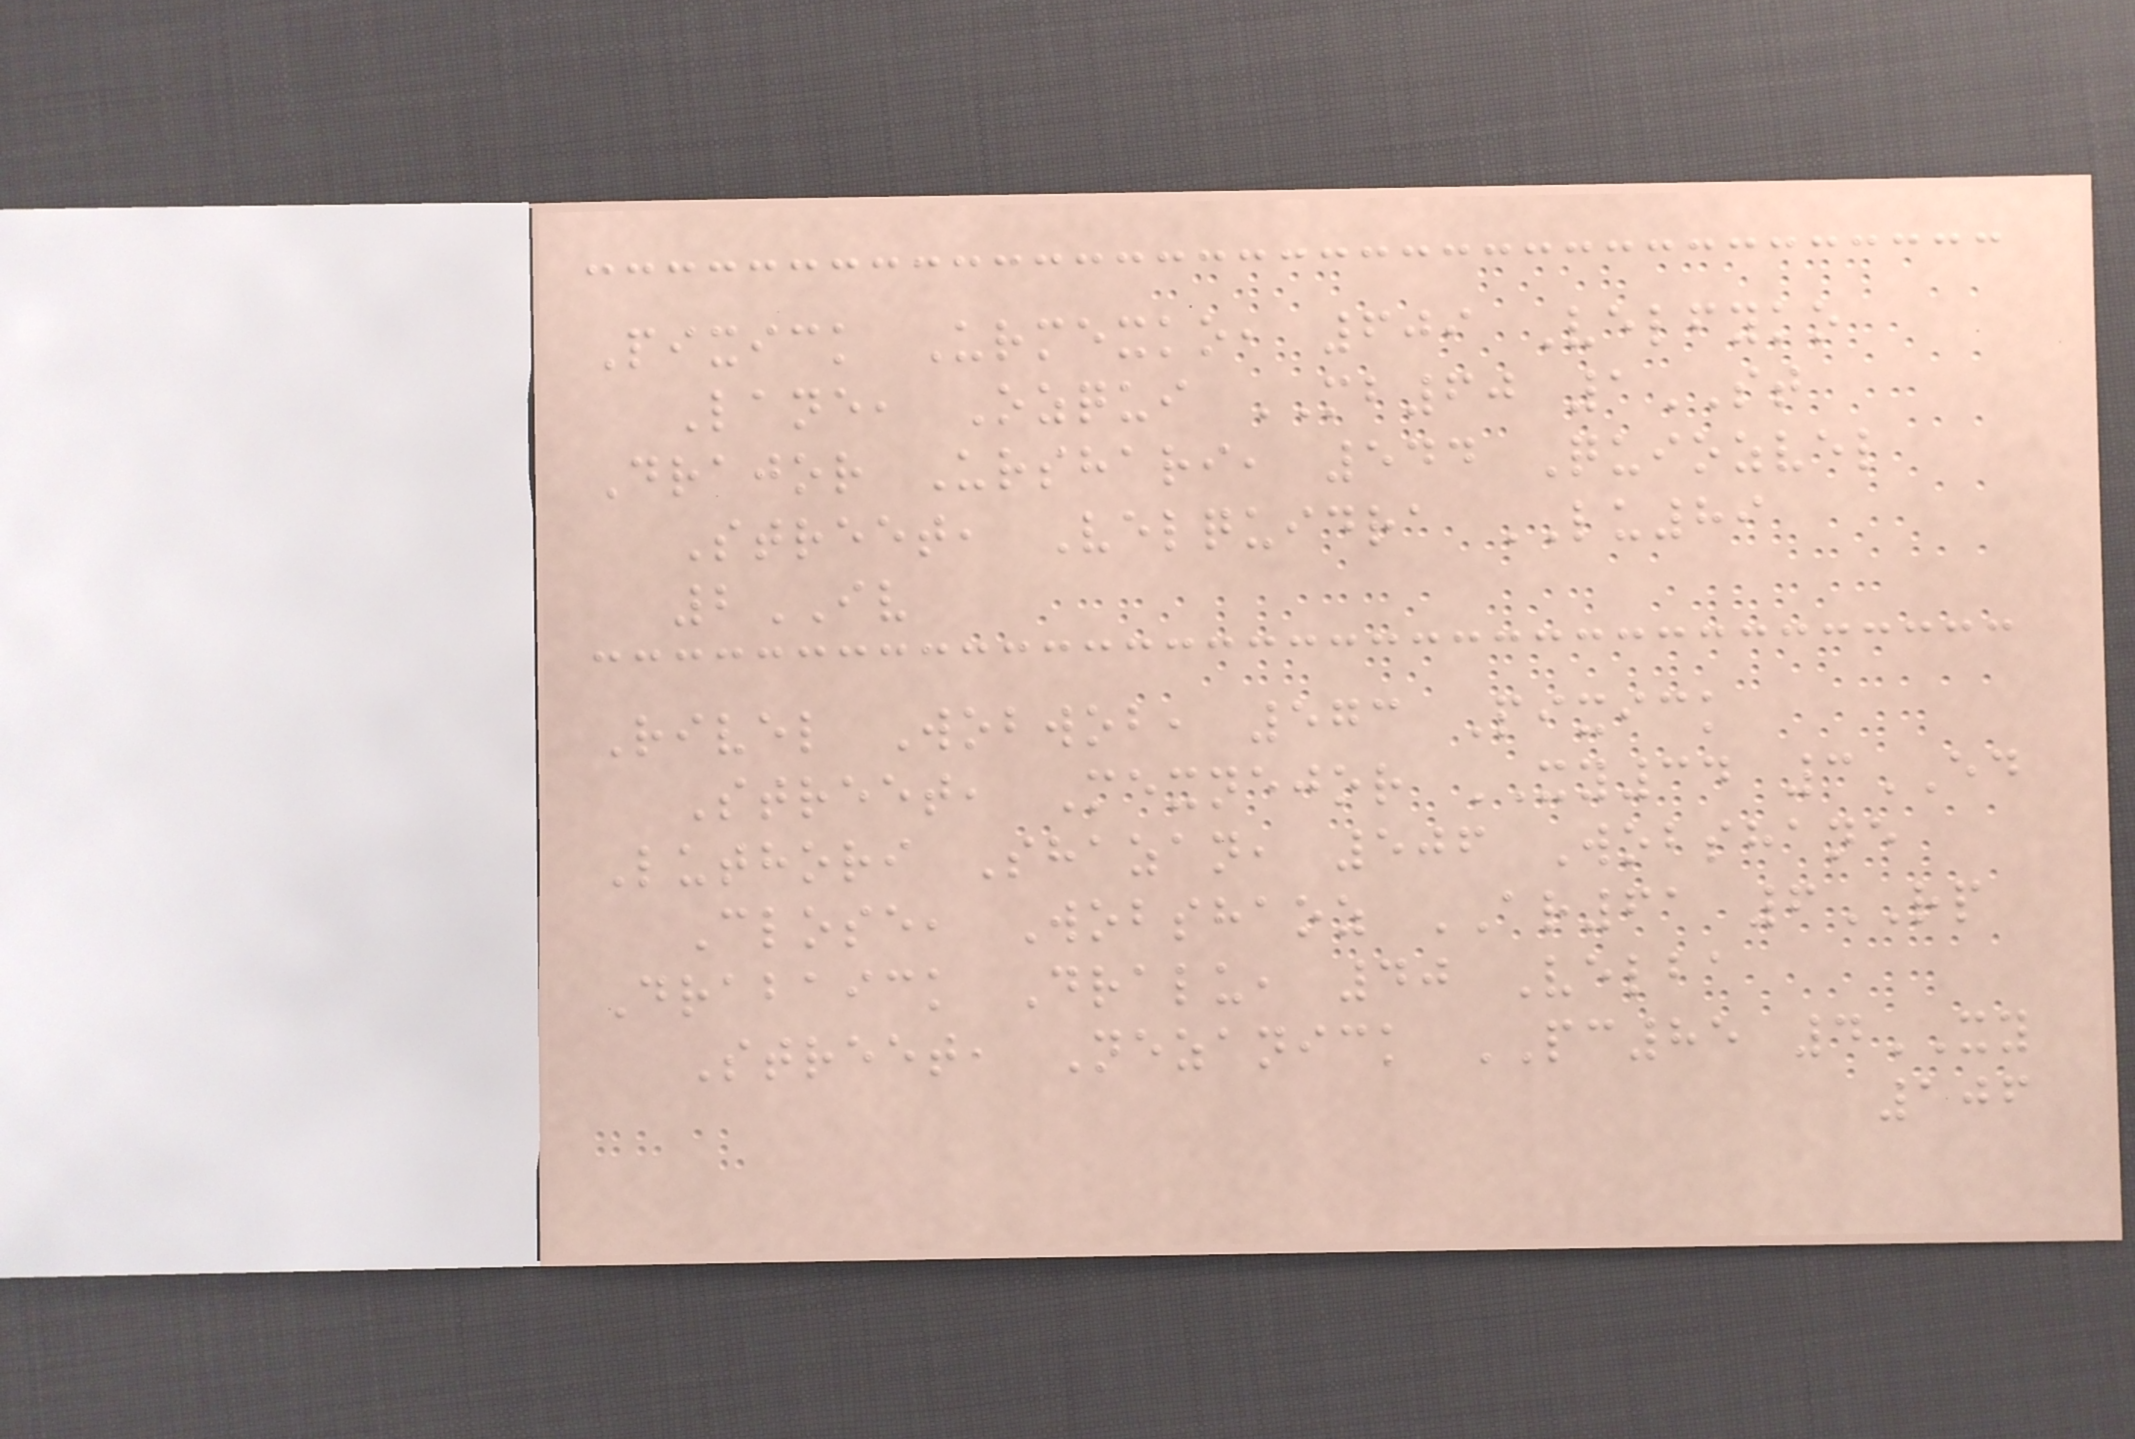Pixick Urmexko, 609 Velfyko
Lane, Ozqui MB60 1ST
Drajor Urshari, 544 Quiozvel
Street, Velquidra LU89
2IV
Rivel Wobwob, 573 Pixick
Street, Mexnejor XY34 3ED
Luthori Shazan, 506 Wobshane
Close, Wobshaoz AR61 6RP
Drabaick Dralu, 40 Velba
Street, Nezanick PC85 4XY
106
